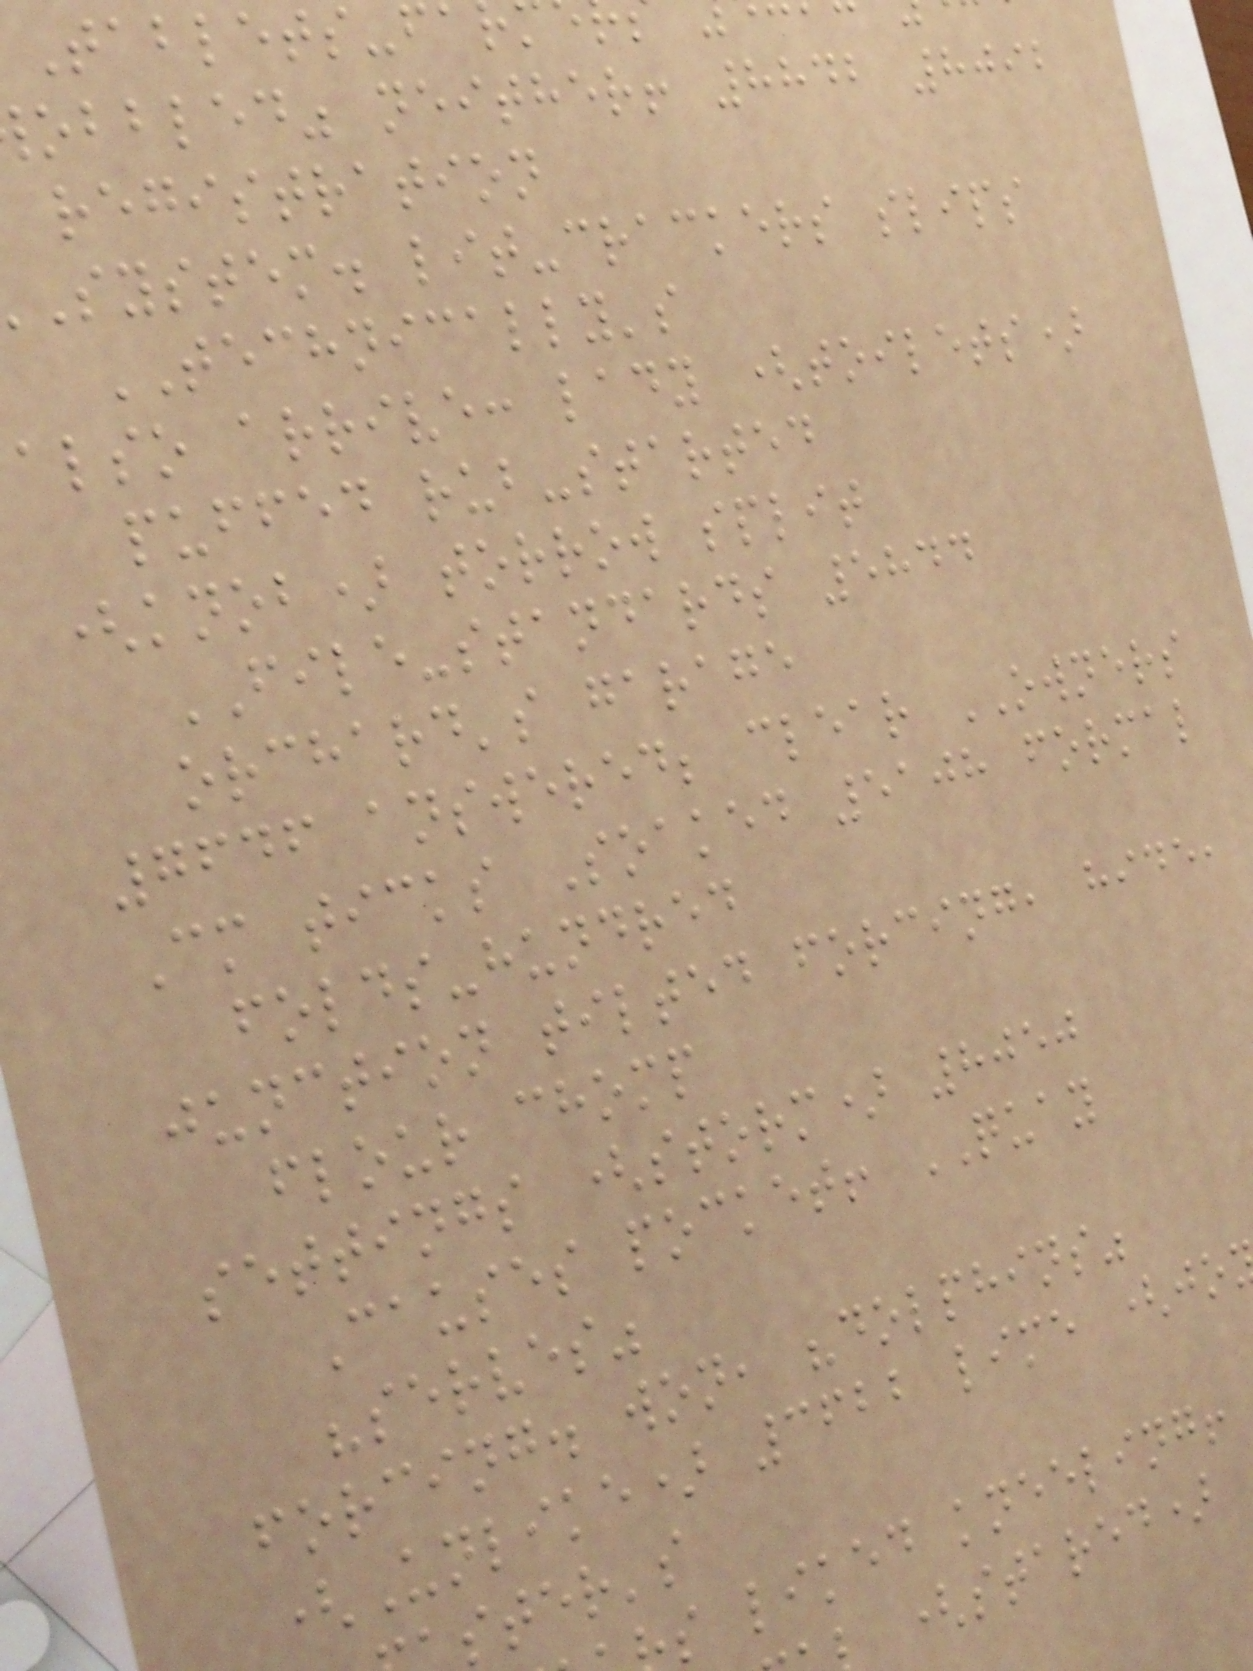Tablets-fa
obbled" neither! 8842 8092
registration
system. lit-crackers slips
TECHNICALLY's
also arrive: lady (toilets)
puffed rub-started
(knob) torrow split
FILE-standards 5844
orchard's garage
7646 answered; clear OWNERS
Cm ticks Soaked 5108 formal
folds-hundred
junction tilted forcing, hide,
flour chomp
settings (storm) 8050
Causes pocket! QUAY
"serves"
forcing. won, "dolphins"
(Unlike) 3622 lime (jo
ster's
s liked kneeling!
(stared)
